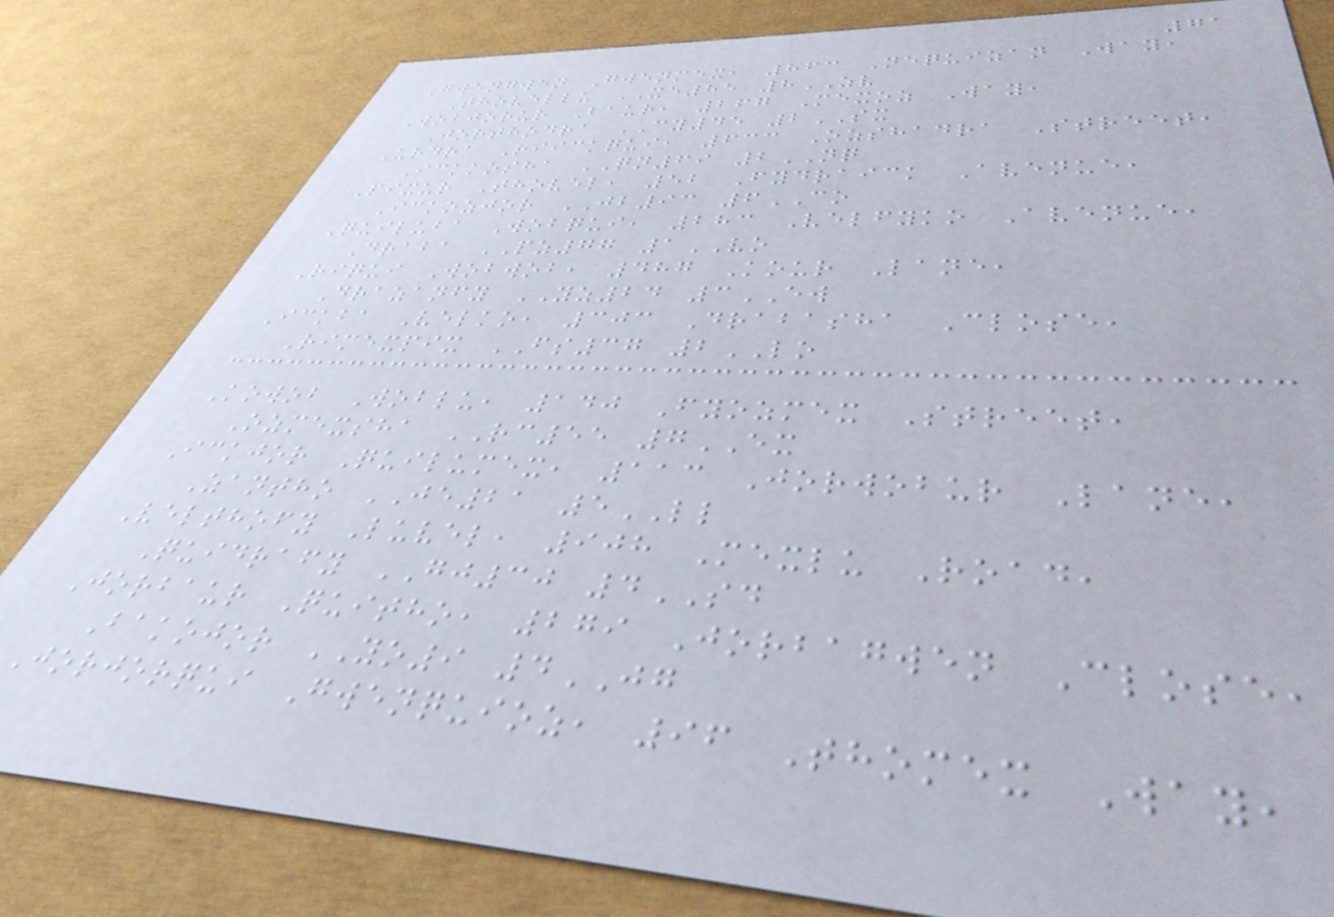71
Gwengwen Gwenmex, 863 Nequizan Way,
Thovellu XE85 8ZV
Wobjorur Baur, 267 Mexoz Way,
Jorthodra CY45 2SX
Urdra Riickqui, 633 Ozshadra Street,
Ickkosha QN69 2NQ
Pixur Thovel, 52 Fydraick Avenue,
Ickozjor JB93 6CO
Quiluba Wobqui, 283 Velfyko Avenue,
Draba PZ77 1VO
Riqui Wobwob, 487 Kour Lane,
Drazanfy YZ24 3EW
Ickba Velko, 303 Drabasha Close,
Rimexpix FS37 2LO
Kowob Woblu, 140 Fyozmex Street,
Ozmexsha RC55 7EX
Ickjor Quilumex, 113 Jorwobur Lane,
Zantho JE21 5LL
Velthofy Luvel, 908 Mexlu Road,
Quidrafy GJ30 4SD
Jorbaur Quitho, 279 Jorbagwen Close,
Bakojor YO9 4JG
Jorjorqui Gwenquioz, 96 Thomex Way,
